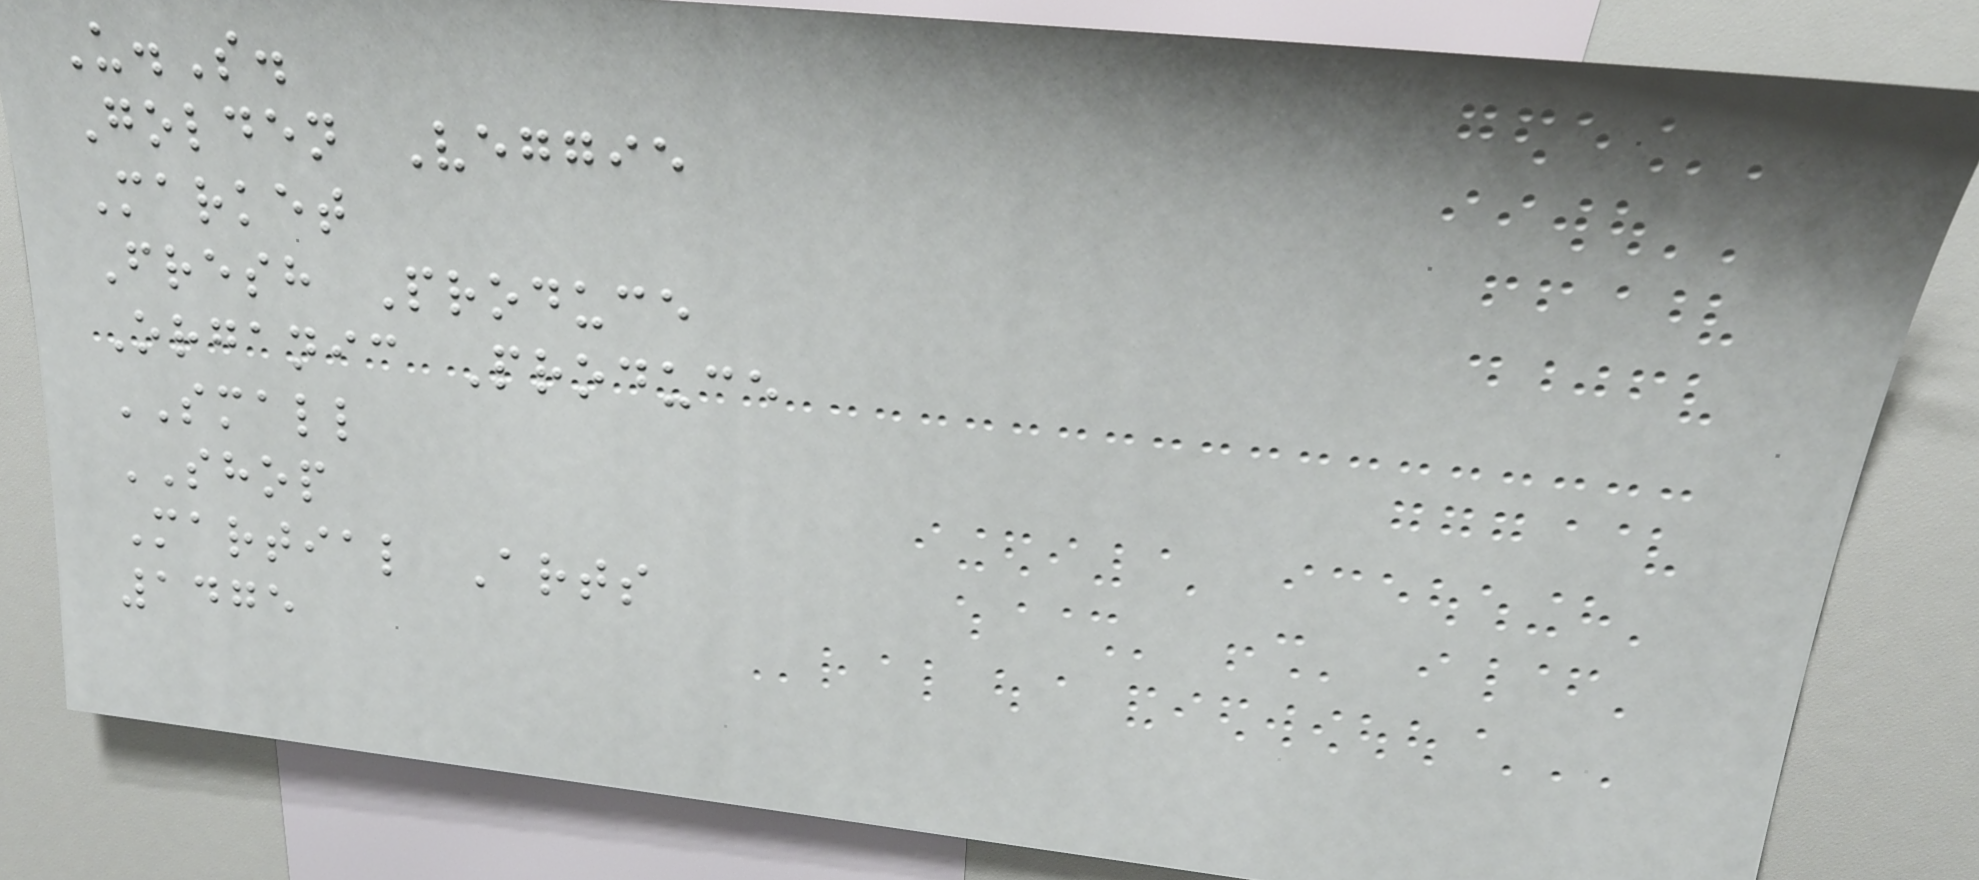U.S.
Golden Veggie
Market
Fresh Produce
Organic Produce
SMALL
SHOP
Martial Arts
1475
